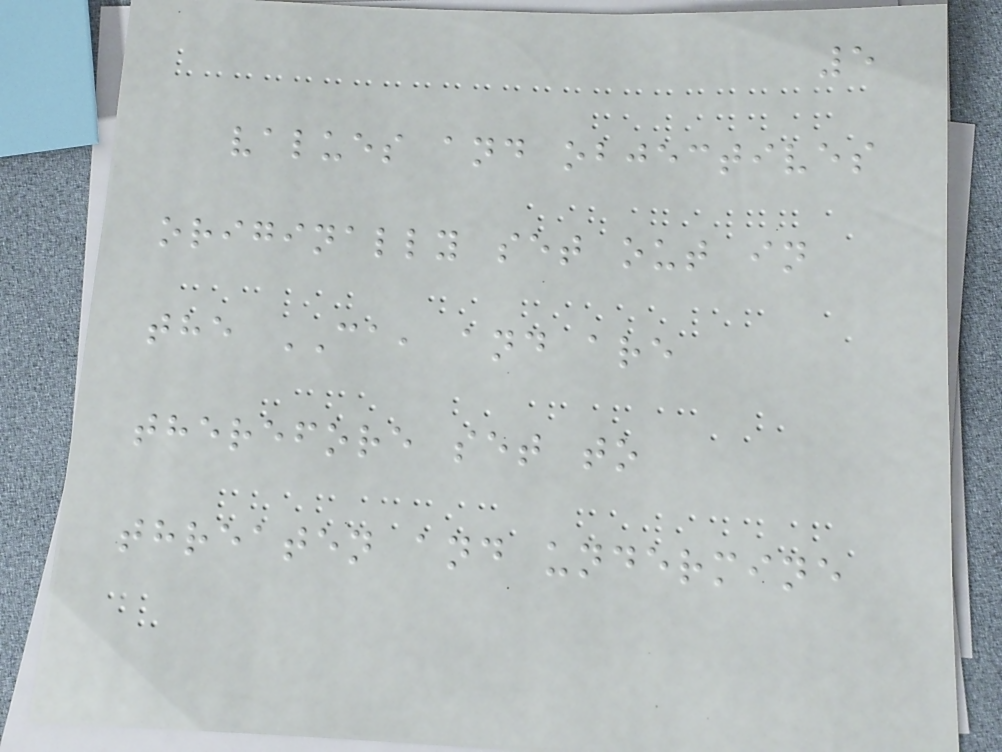5
values and objectives
originally set out in
the CA, and are
therefore set to
threaten and undermine
